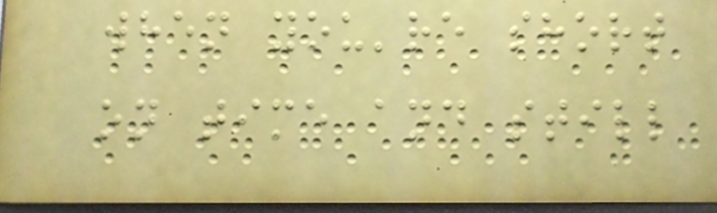when you're short
on time and still
